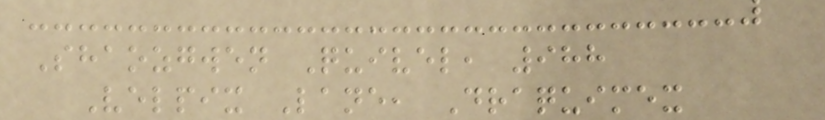Shaozgwen Quivel, 988
Velpix Lane, Draquimex
